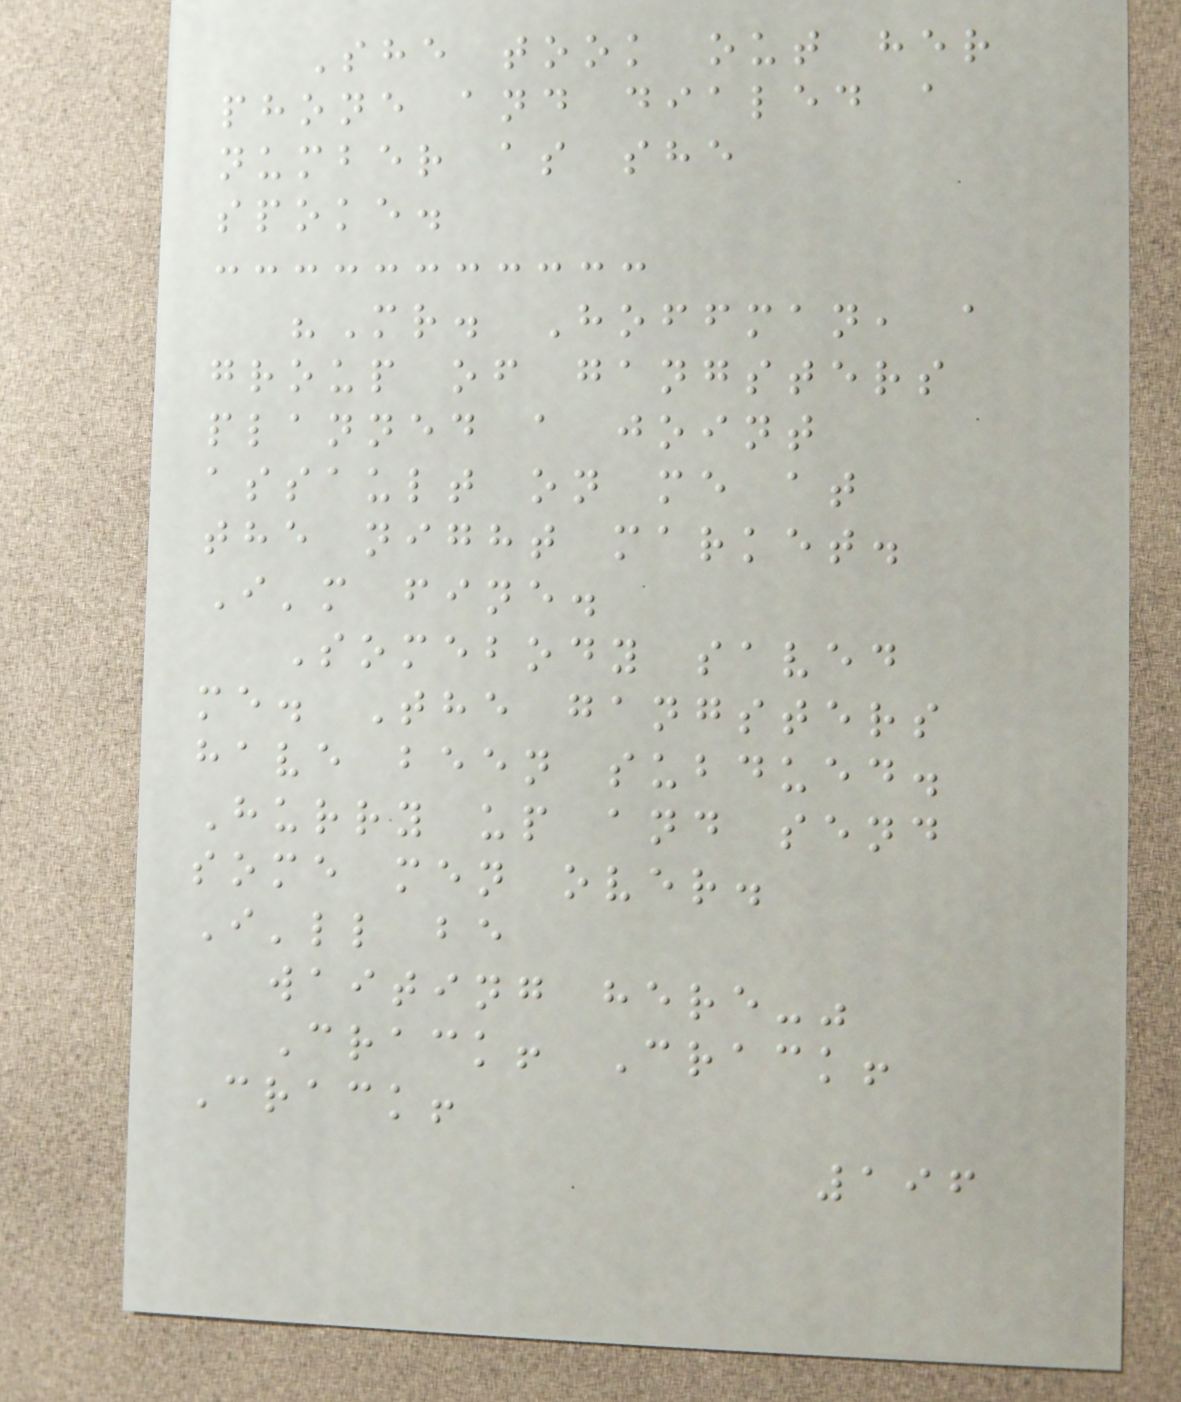She took out her
phone and dialed a
number as she
spoke.
"Mr. Hoffman, a
group of gangsters
planned a joint
assault on me at
the night market.
I'm fine.
Somebody saved
me. The gangsters
have been subdued.
Hurry up and send
some men over.
I'll be
waiting here-"
Crack! Crack!
Crack!
196
